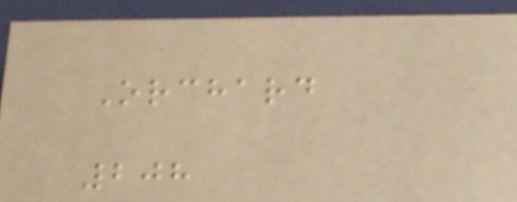Orchard
208
